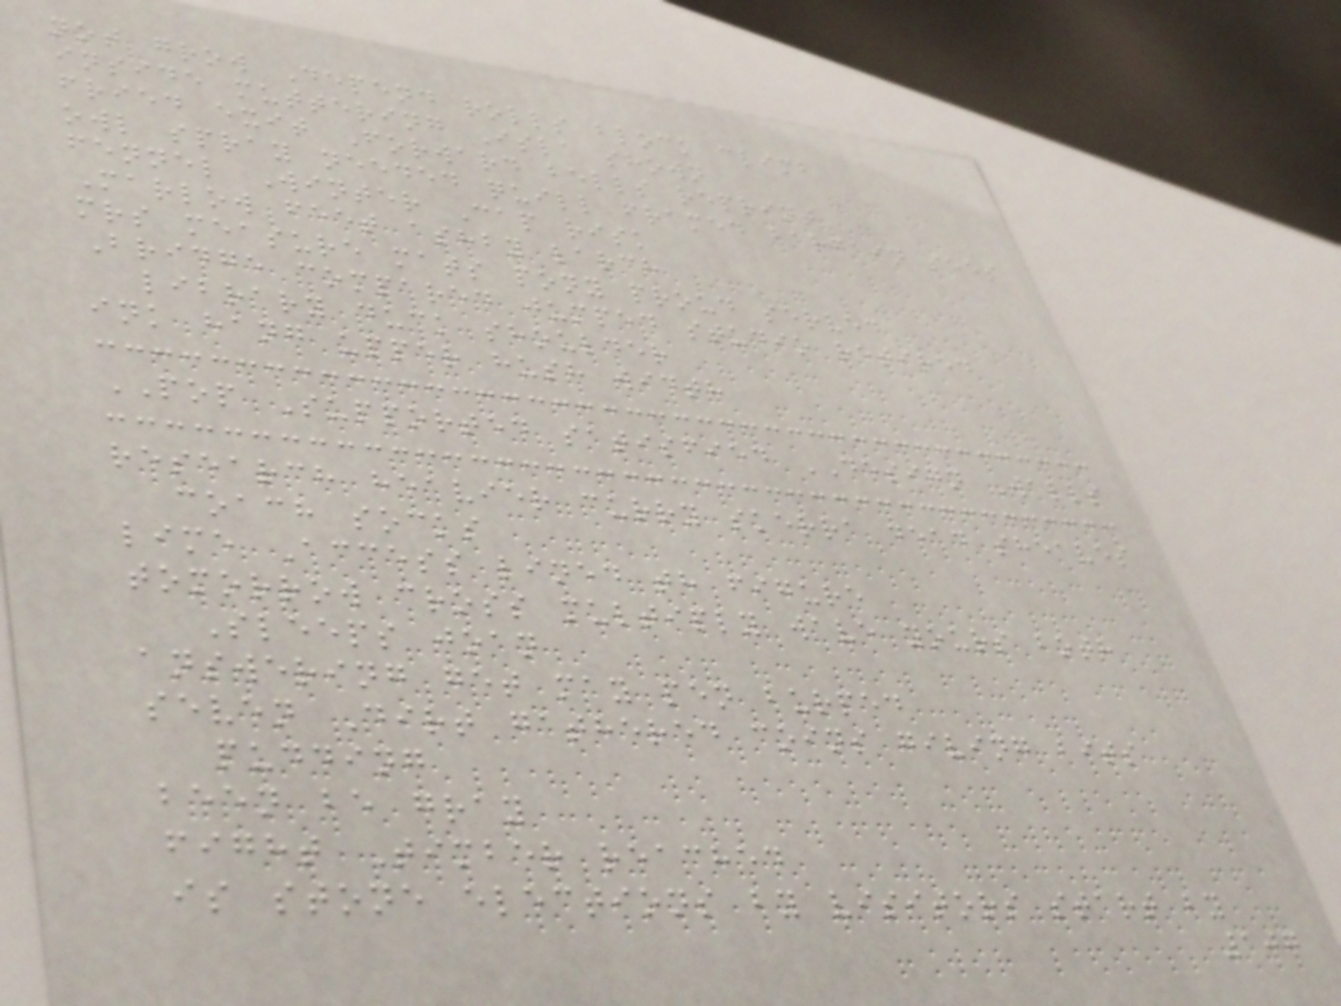not grow Depend rolls block climb
inside muttering Isla shown
fried exit Forward bells reprint
owl spray needed quill framed bargain sees
fennel Winter Cap risk
Marlow feet ashby larch
mrs measure mats pony proud served
Bridge compared jumped studio retired
library duck shoulder
ink hang upper hush width
POP Supported satisfied DESIGN Walls
research heavier curry skerra dead sheaves
coach socks
lime Access lined th figure
tomorrow cross multiply wave yours both
Sleeps joan
answering get may pen burped
seven Dirt gathered coins giving bits
pudding
been be gray
fight Timber reached
is stone elections by visitors start by
107
